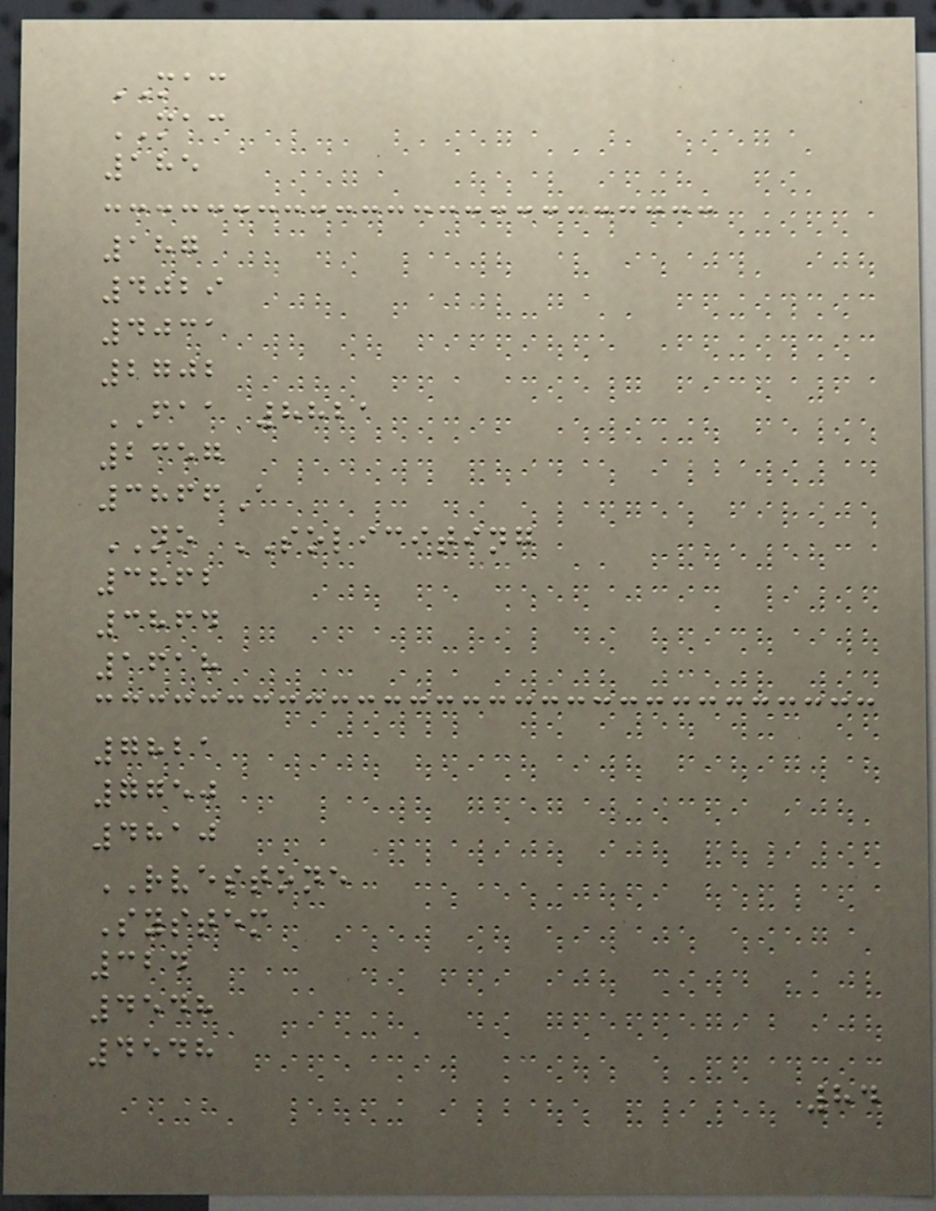MAC
MAC
185
187
4029
4031
2702
FAA 8821
2357
3866A
NO SOLICITING
3862
3864
1618
7821
7750
4810
RVESTONE
System
324
4548
4548
84
